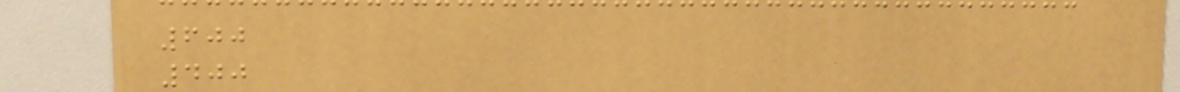600
400
